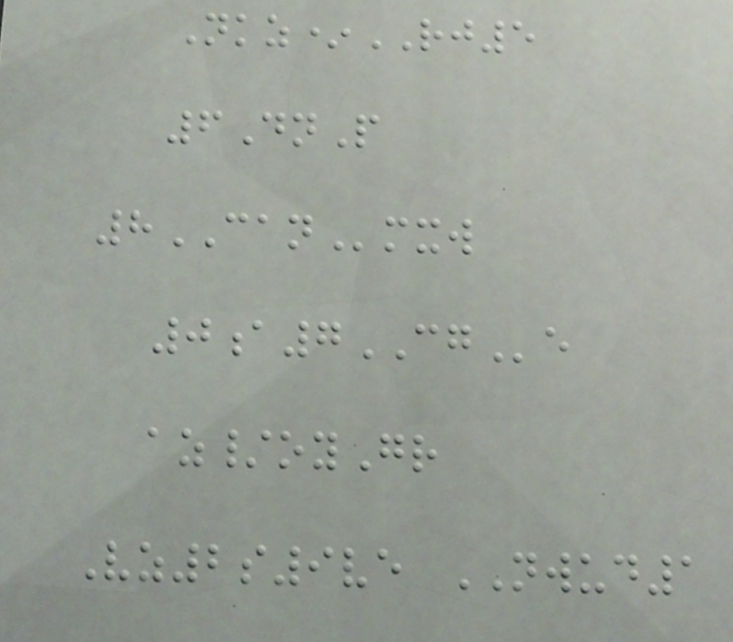Nkz*RJ5
6DnP
8CANmxw
0a7CGe
az/oyGr
Vz2s9ve NWUD1
